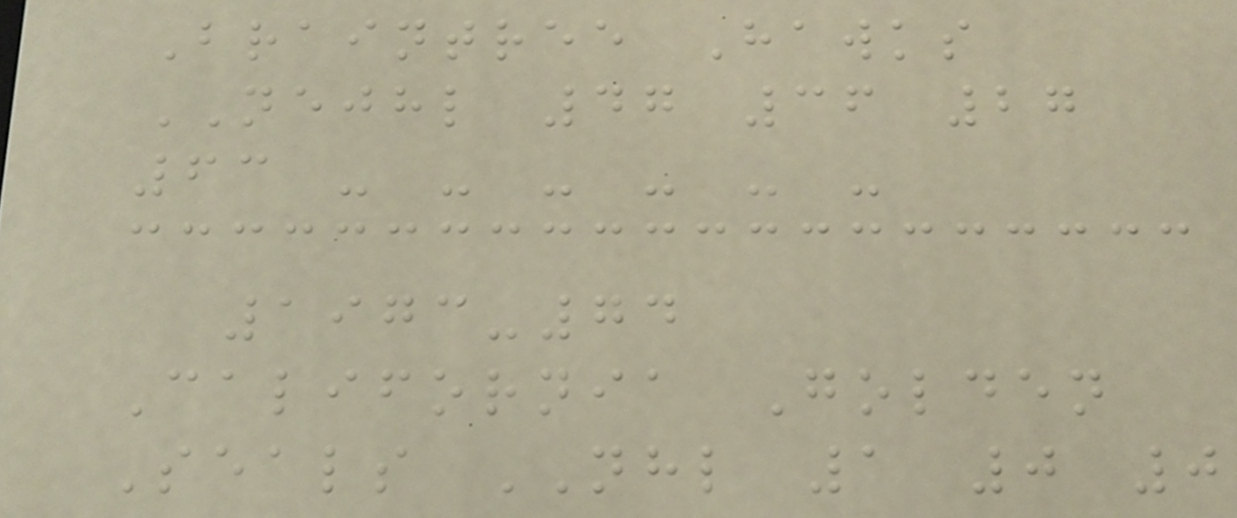Braintree Hawks
NEJHL 47 36 27
63 - - - - - -
1973-74
California Golden
Seals NHL 1 0 0
